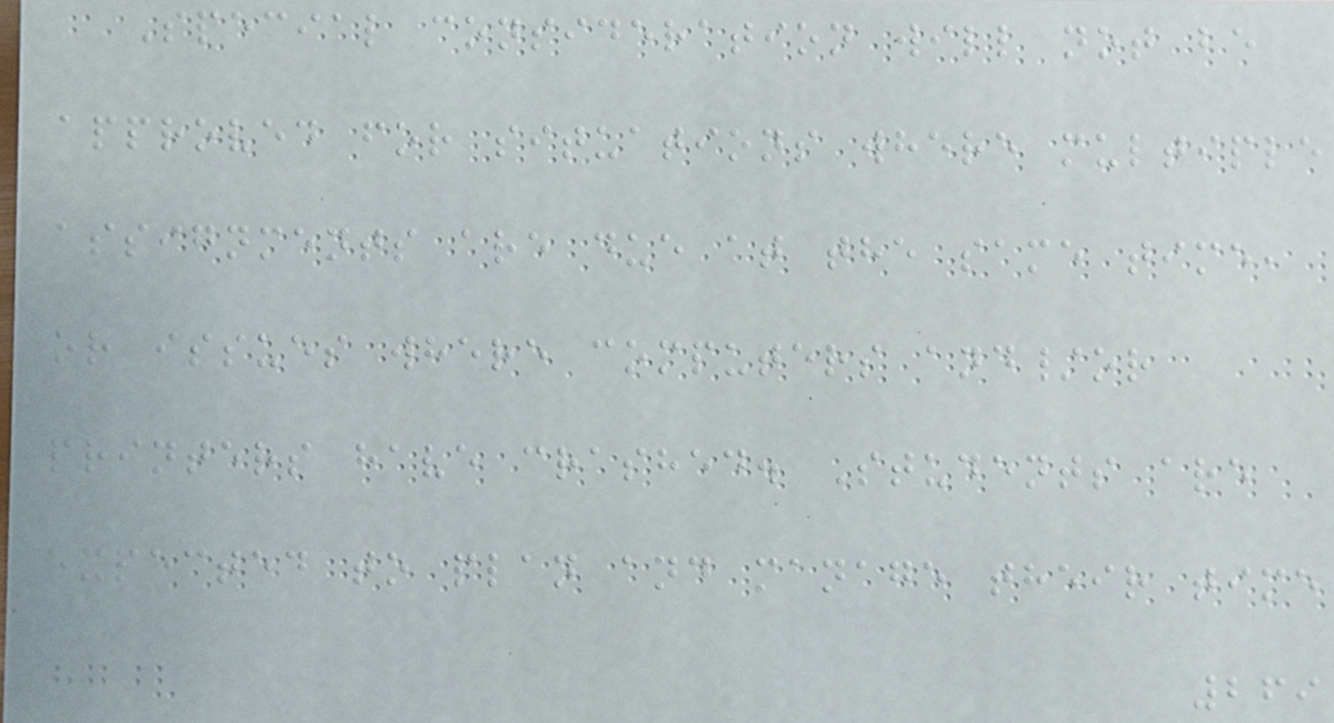Special consideration will not be
approved for situations where multiple
assignments are due at the same time,
or issues where computers and/or
printers have crashed. Students are
expected to plan and manage their time
269
